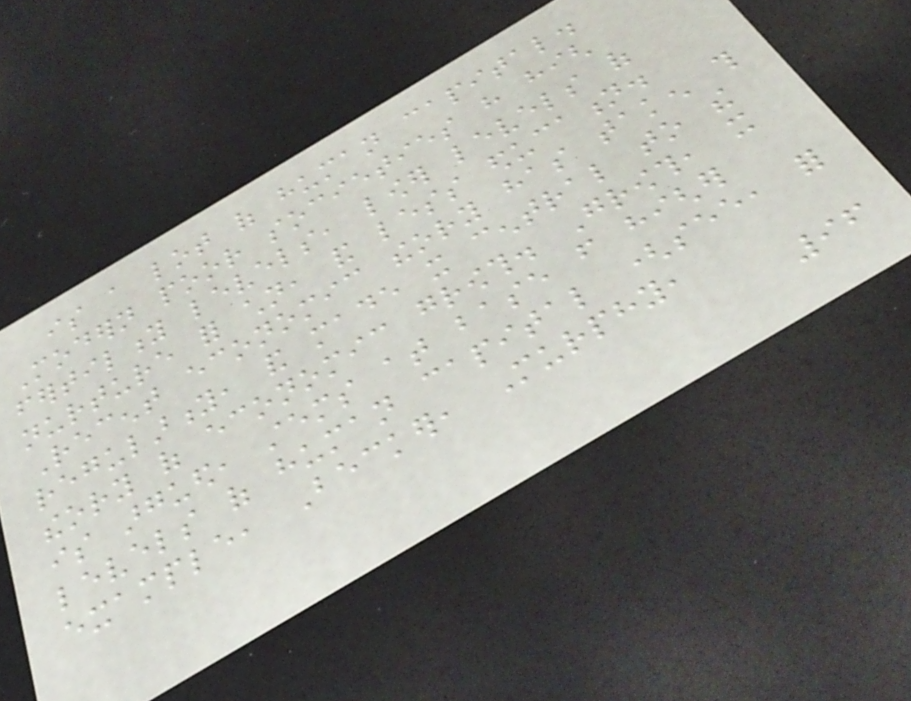is a lot of human capital.
Modern poor societies have high
fertility levels, lower levels of
nurture for children, and less education.
Recent economic theory has taken this
regularity, and made it central to the
theory of economic growth. Growth, it
is argued, stems at base from higher
levels of human capital (see, for
example, Becker, Murphy,
96
